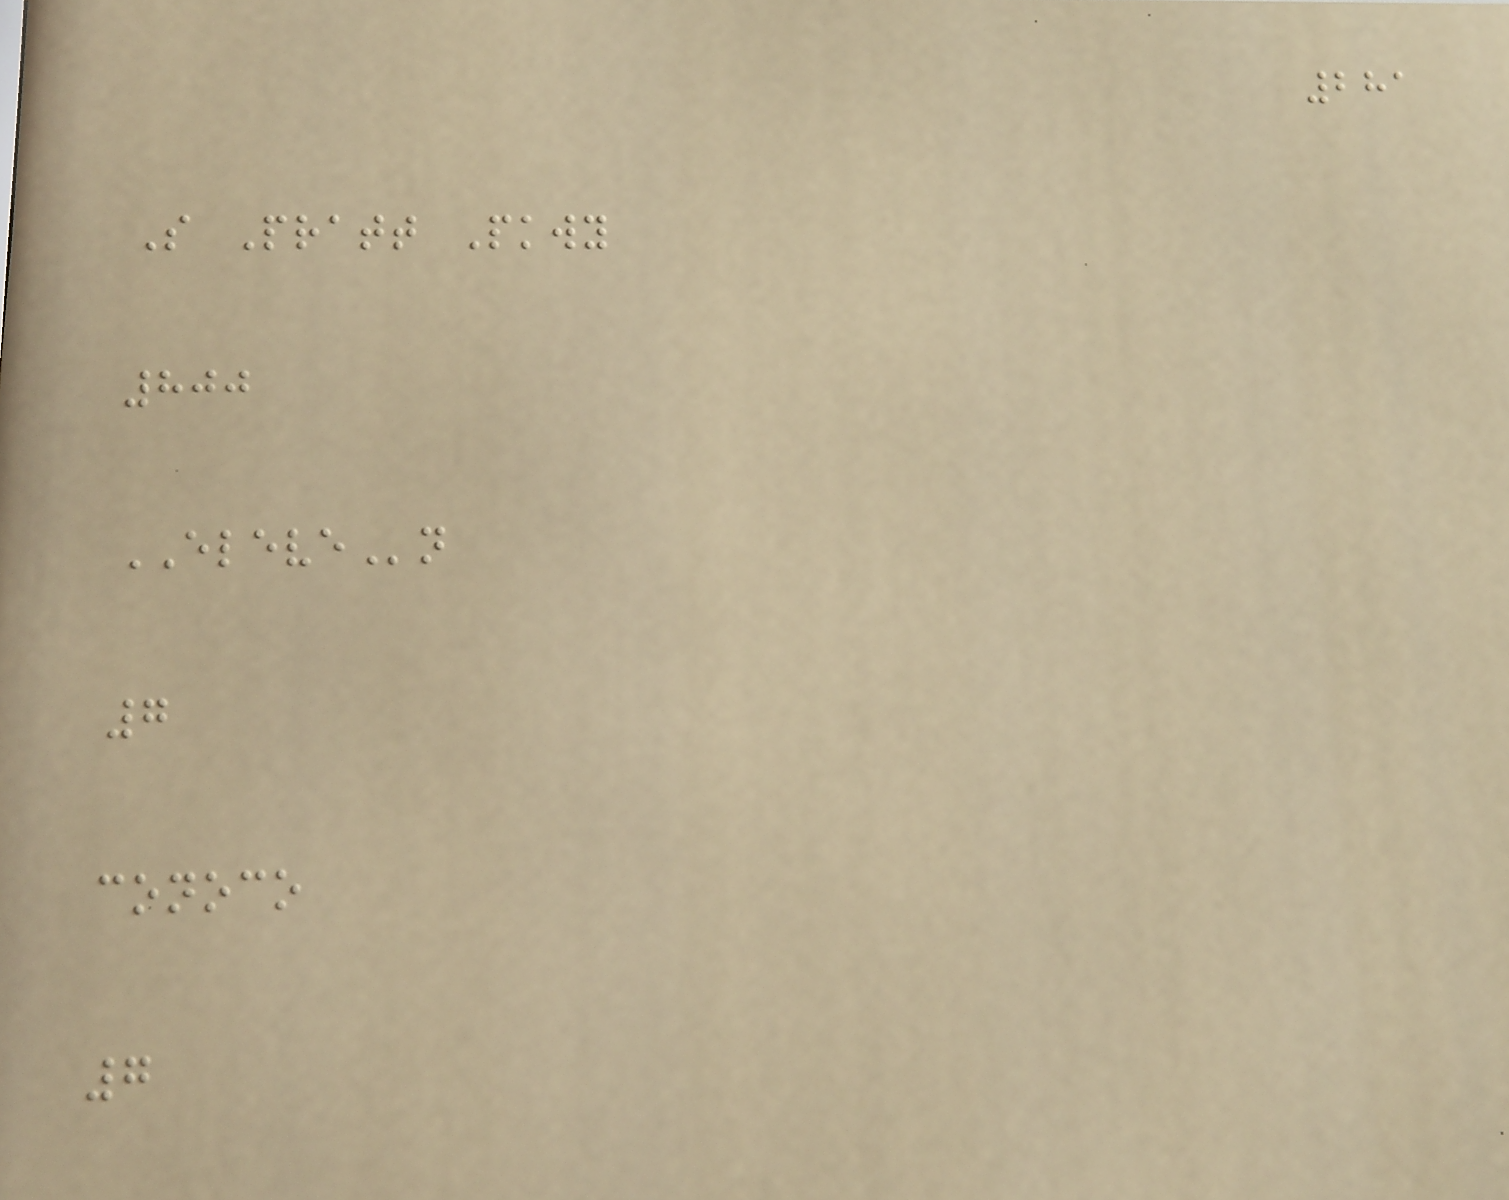281
S Pratt Pkwy
800
ELEVEn
7
conoco
7
